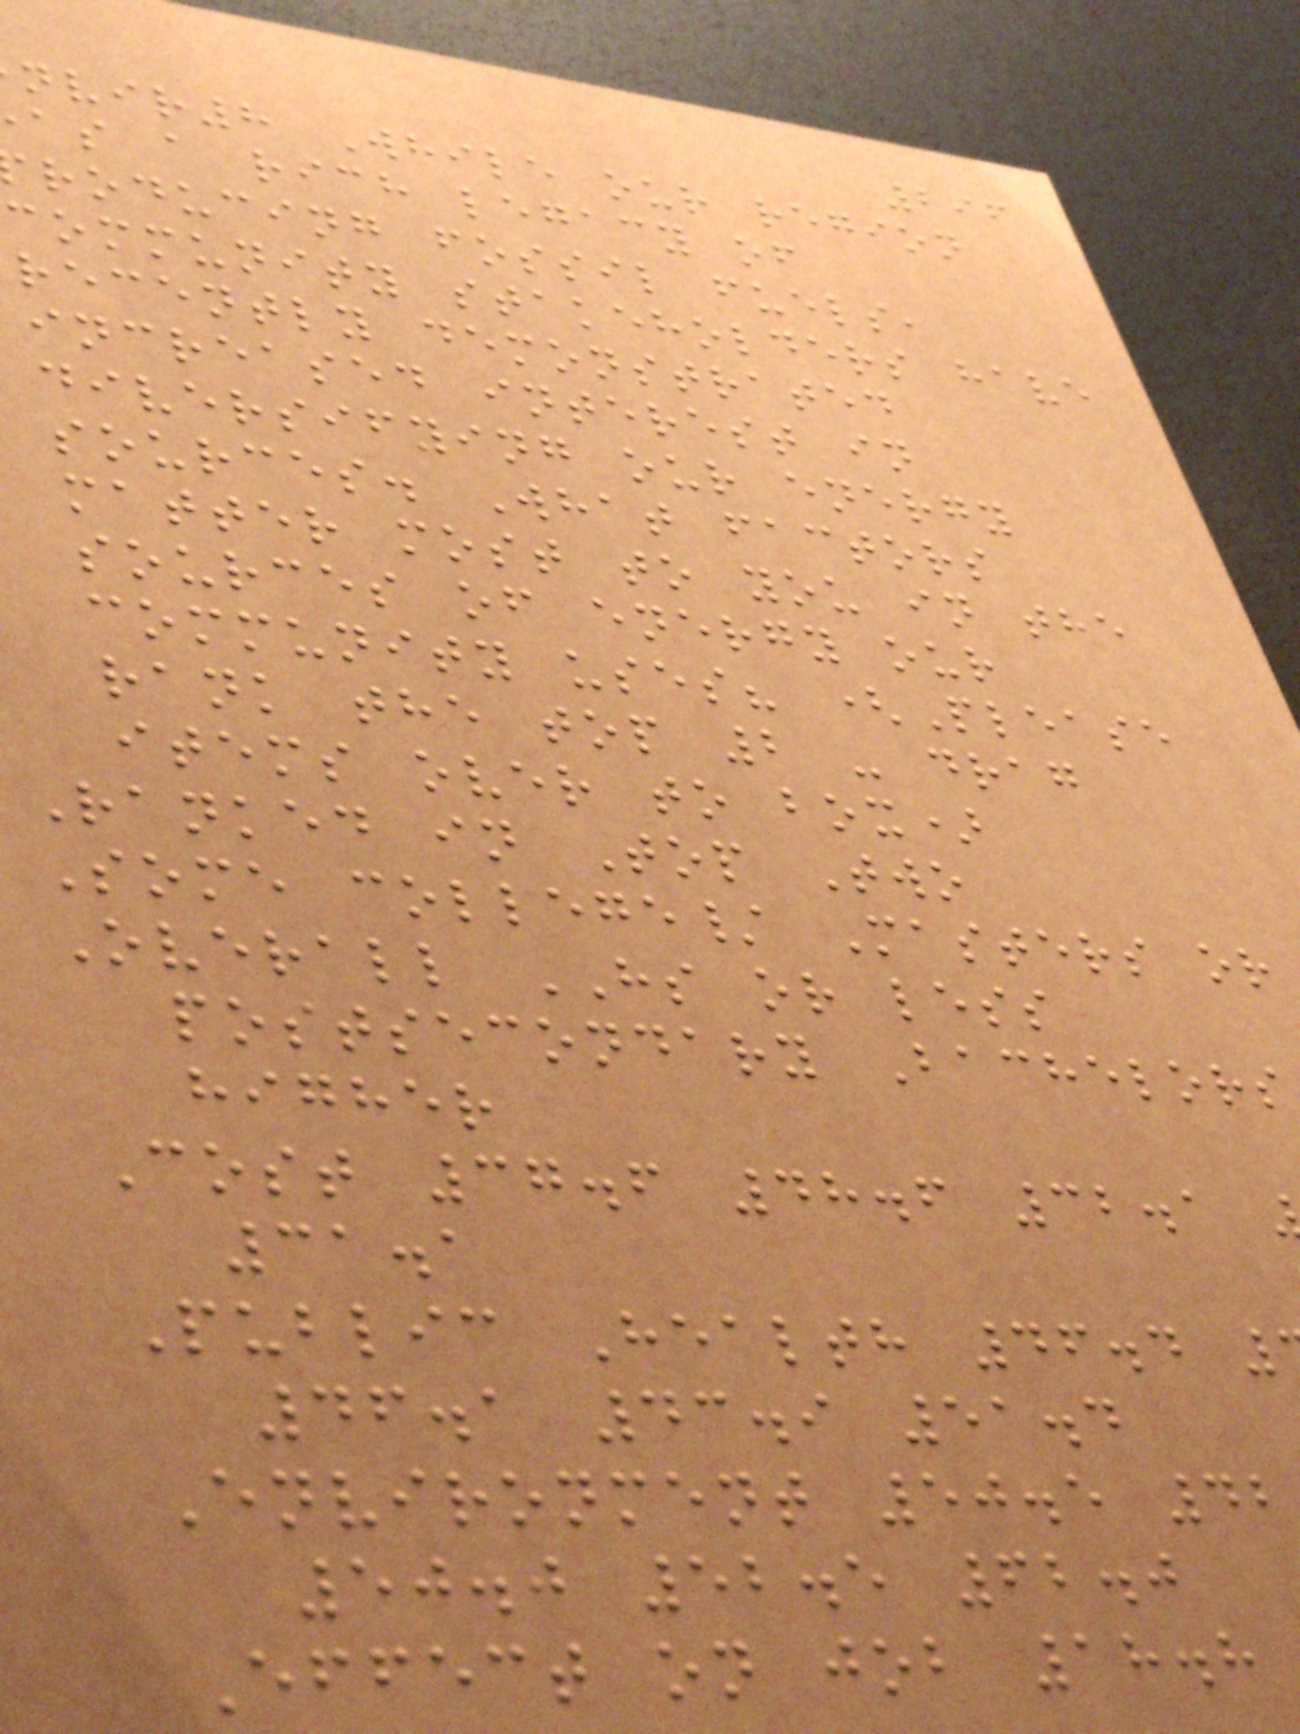296
nvir8 While our region
as a rich legacy of
roducing fossil fuels,
community stakeholders have
recently demonstrated
increased interest in
diversifying our energy
sources. What factors
matter most to you in the
sources of energy our
community uses? (Please
rank the top 2 - drag
items over to box)
Ranked in Top Two
Some college/ Masters or
Overall HS or less
postsecondary Bachelors
higher
Cost 37.6 48.6 32.1
31.1
Public Health 46.4
46.1 43.9 51.4
Environment 50.5 42
50.0 52.5 62.0
Effect on job 18.8
